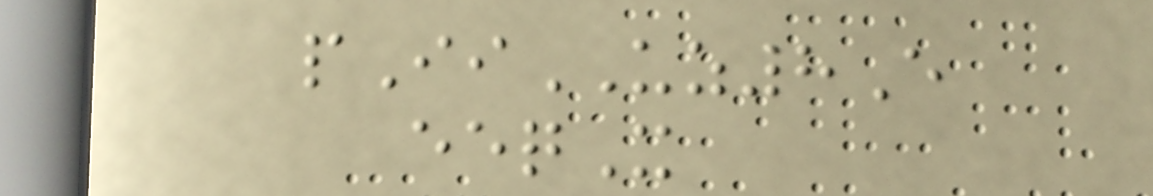pIiUZ8E
eeqX
